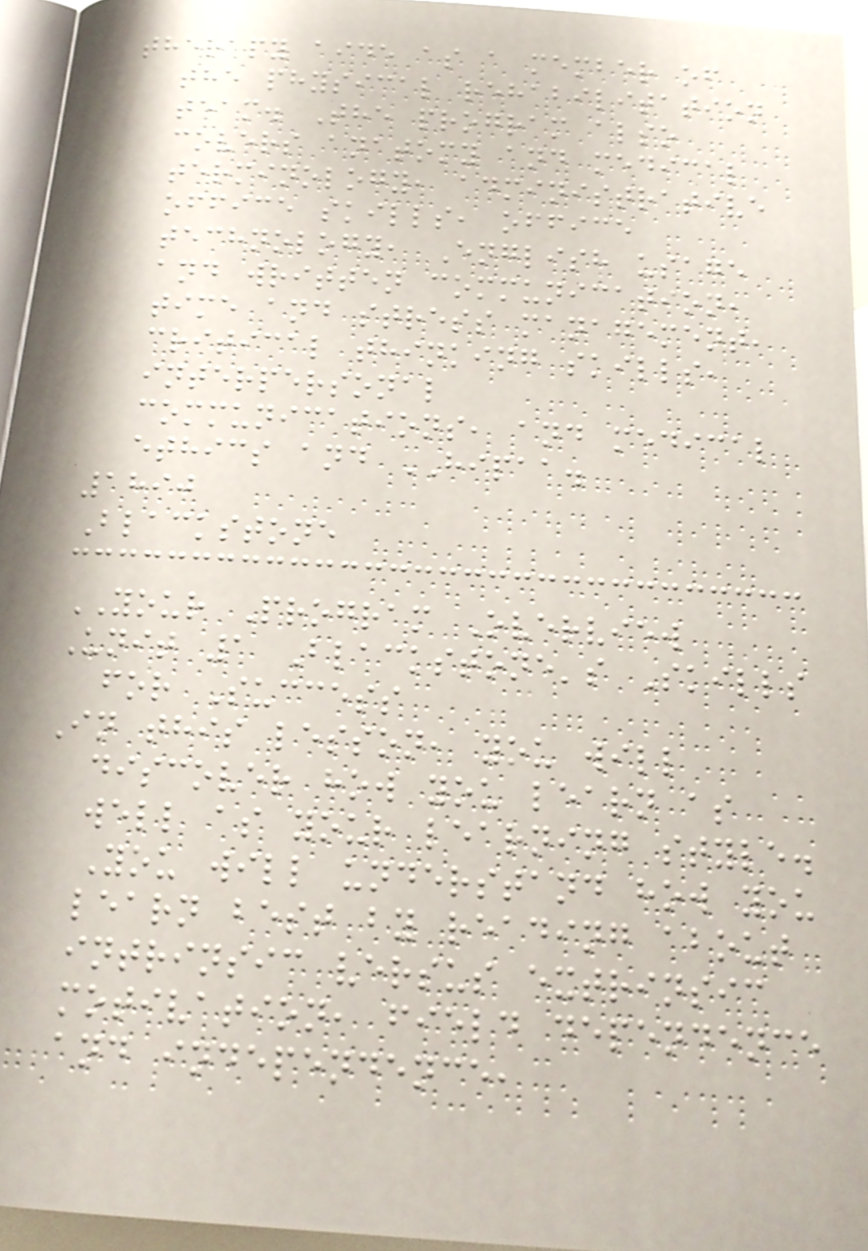therapy aide as a member of
the physical rehabilitation
team. The program also
covers anatomy and medical
terminology, administrative
office skills, office
technology, English usage
and written communication,
time and stress management,
critical thinking skills,
interpersonal
communications, and medical
ethics and HIPAA.
1890
Blackstone
YOUR Program Overview
Unit 1 Blackstone's Skills
for Success
In this lesson, you will
discover how you learn as
well as your learning style.
You will understand how you
learn best by reading about
intrinsic versus extrinsic
motivation, field dependence
and independence,
